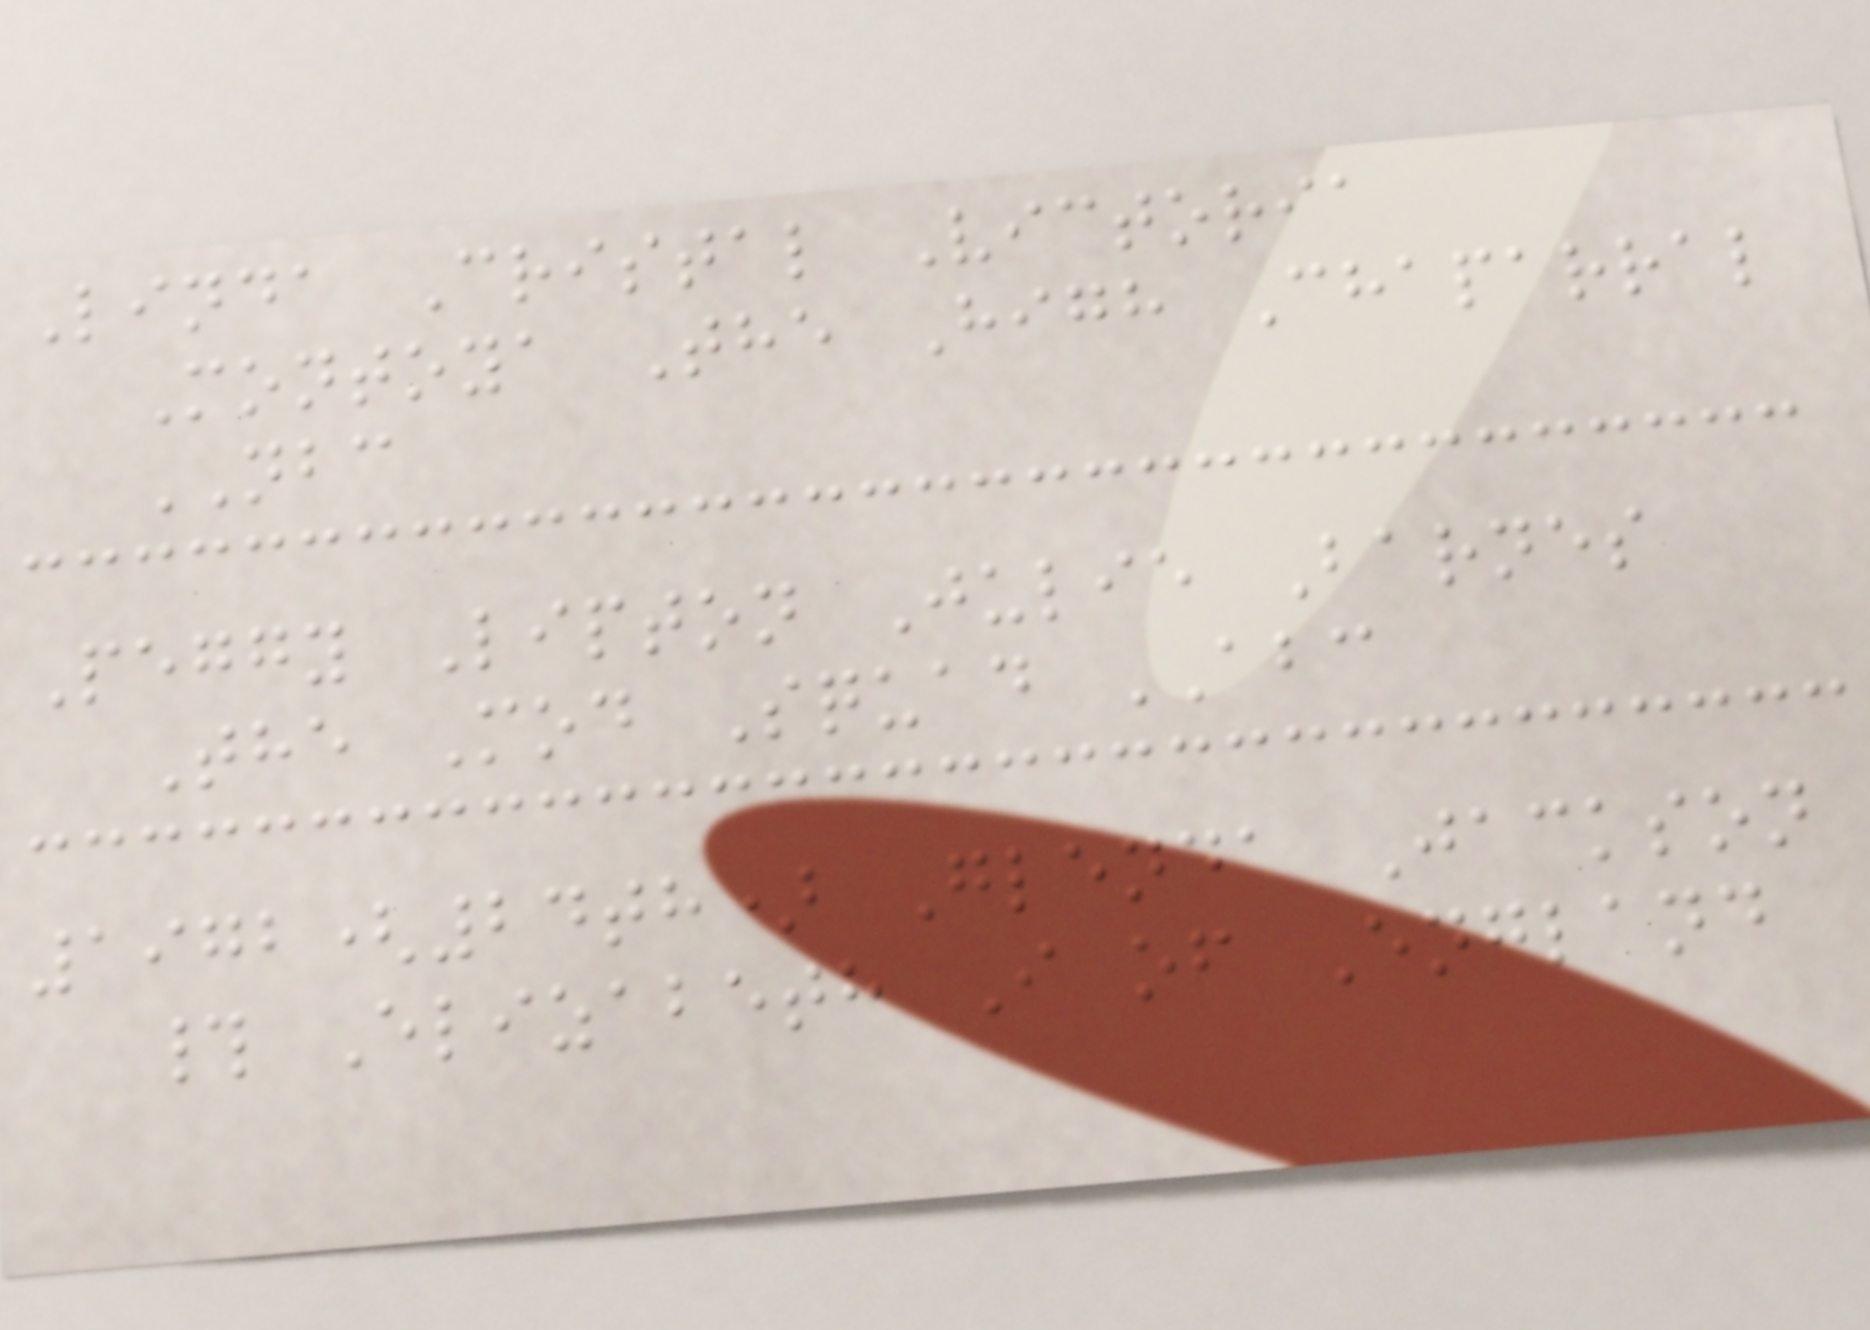Linda Cristal Victoria
Montoya The High Chaparral
NBC
Peggy Lipton Julie Barnes
The Mod Squad ABC
1972(24th) Glenda Jackson
# Elizabeth I of England
